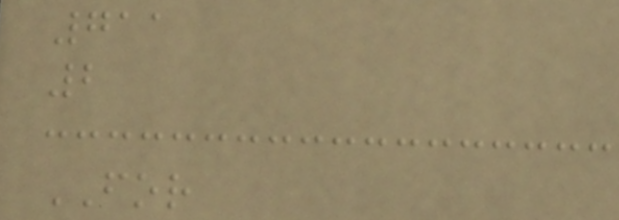711
2
FOR
